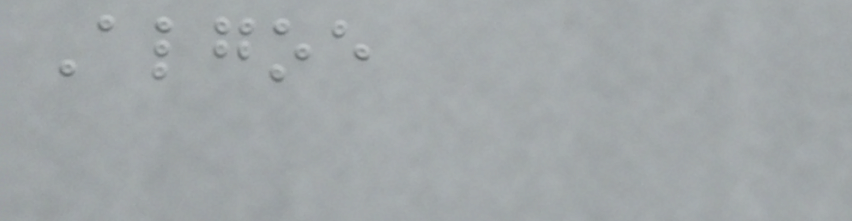Algoe
